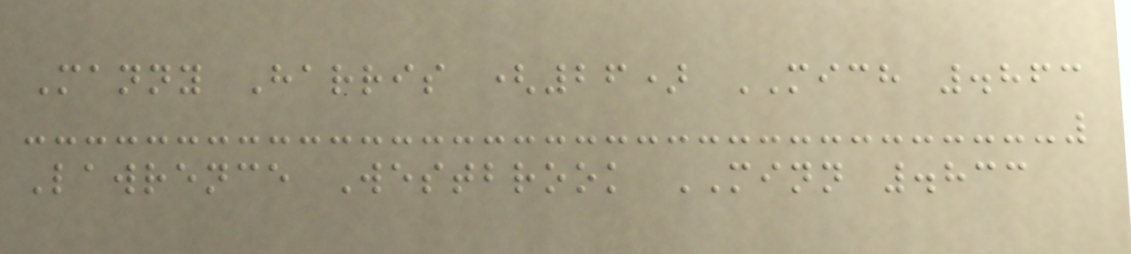Manny Harris (26) MICH .863
Lawrence Westbrook MINN .833
